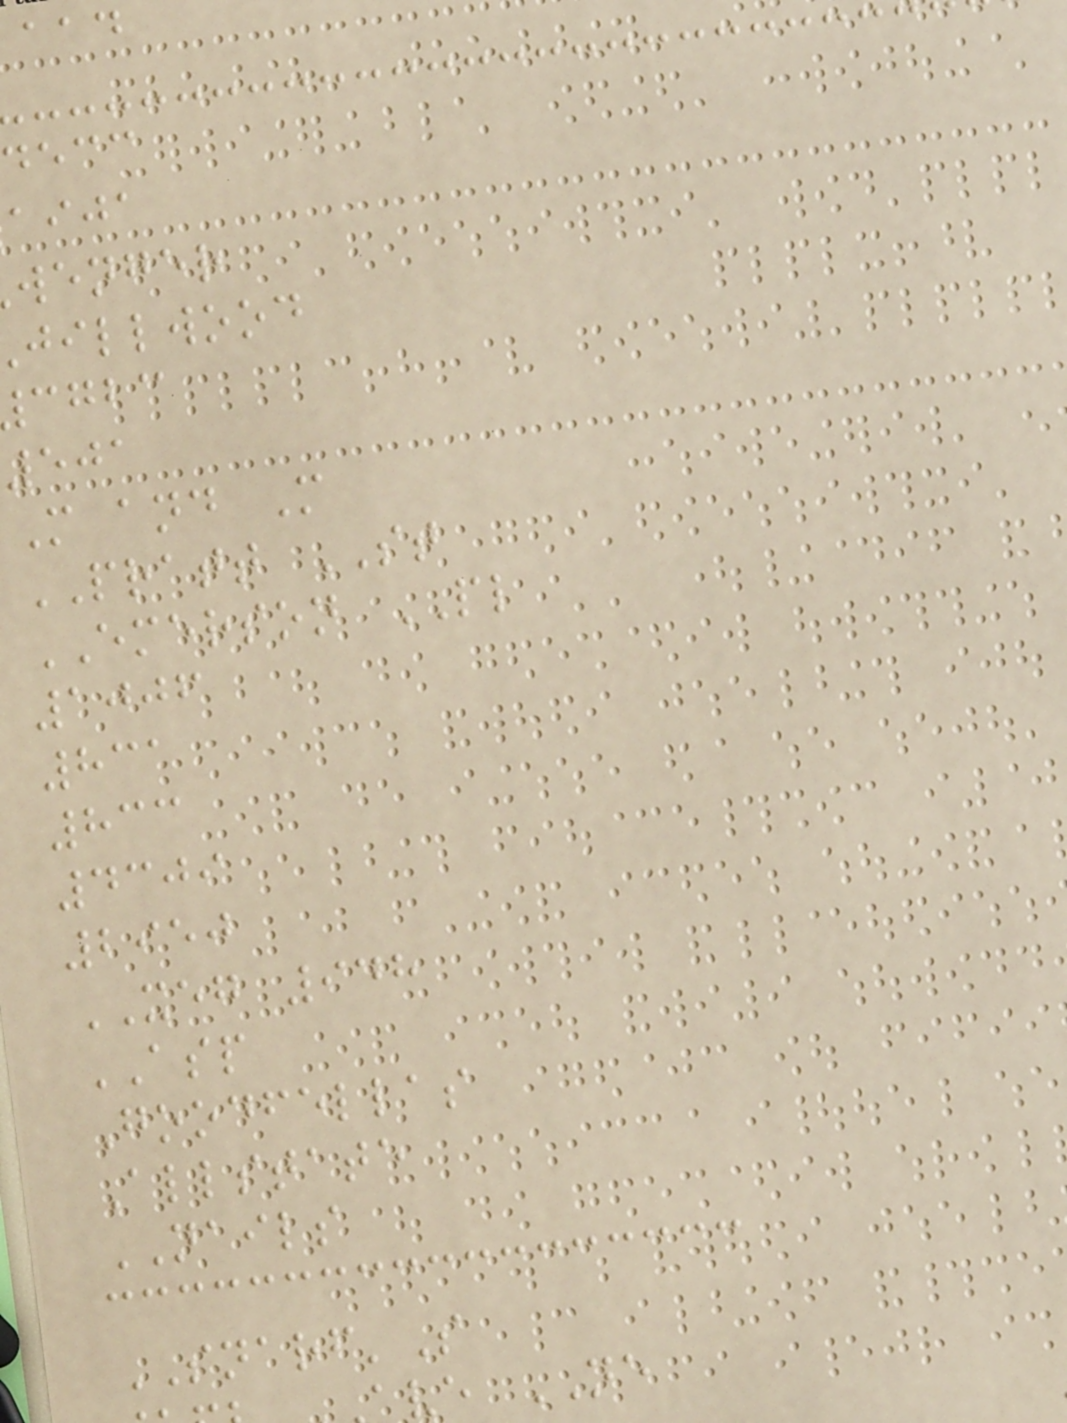decc
aija
wenger
jillwood
cgbc
501
M and M
PRATT ST
EMERSON PL
1006
831
833
4309
2950
XEG 948
ASP
Goodfellas
Allstate
NAILS
SNARF'S
ve NE
